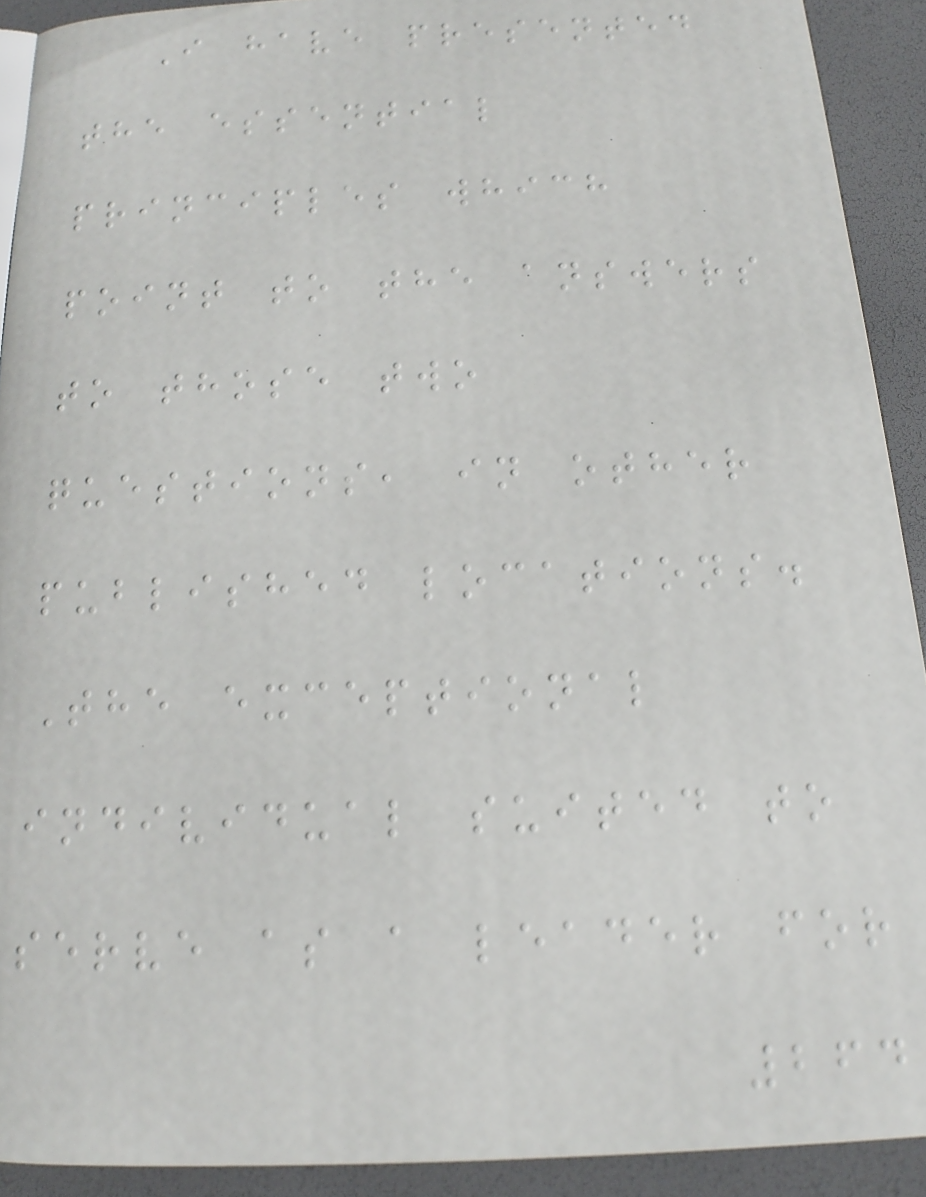I have presented
the essential
principles which
point to the answers
to those two
questions, in other
published locations.
The exceptional
individual suited to
serve as a leader for
264
